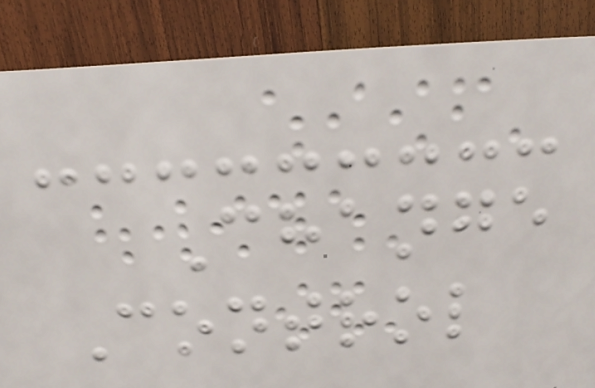Change
Control
